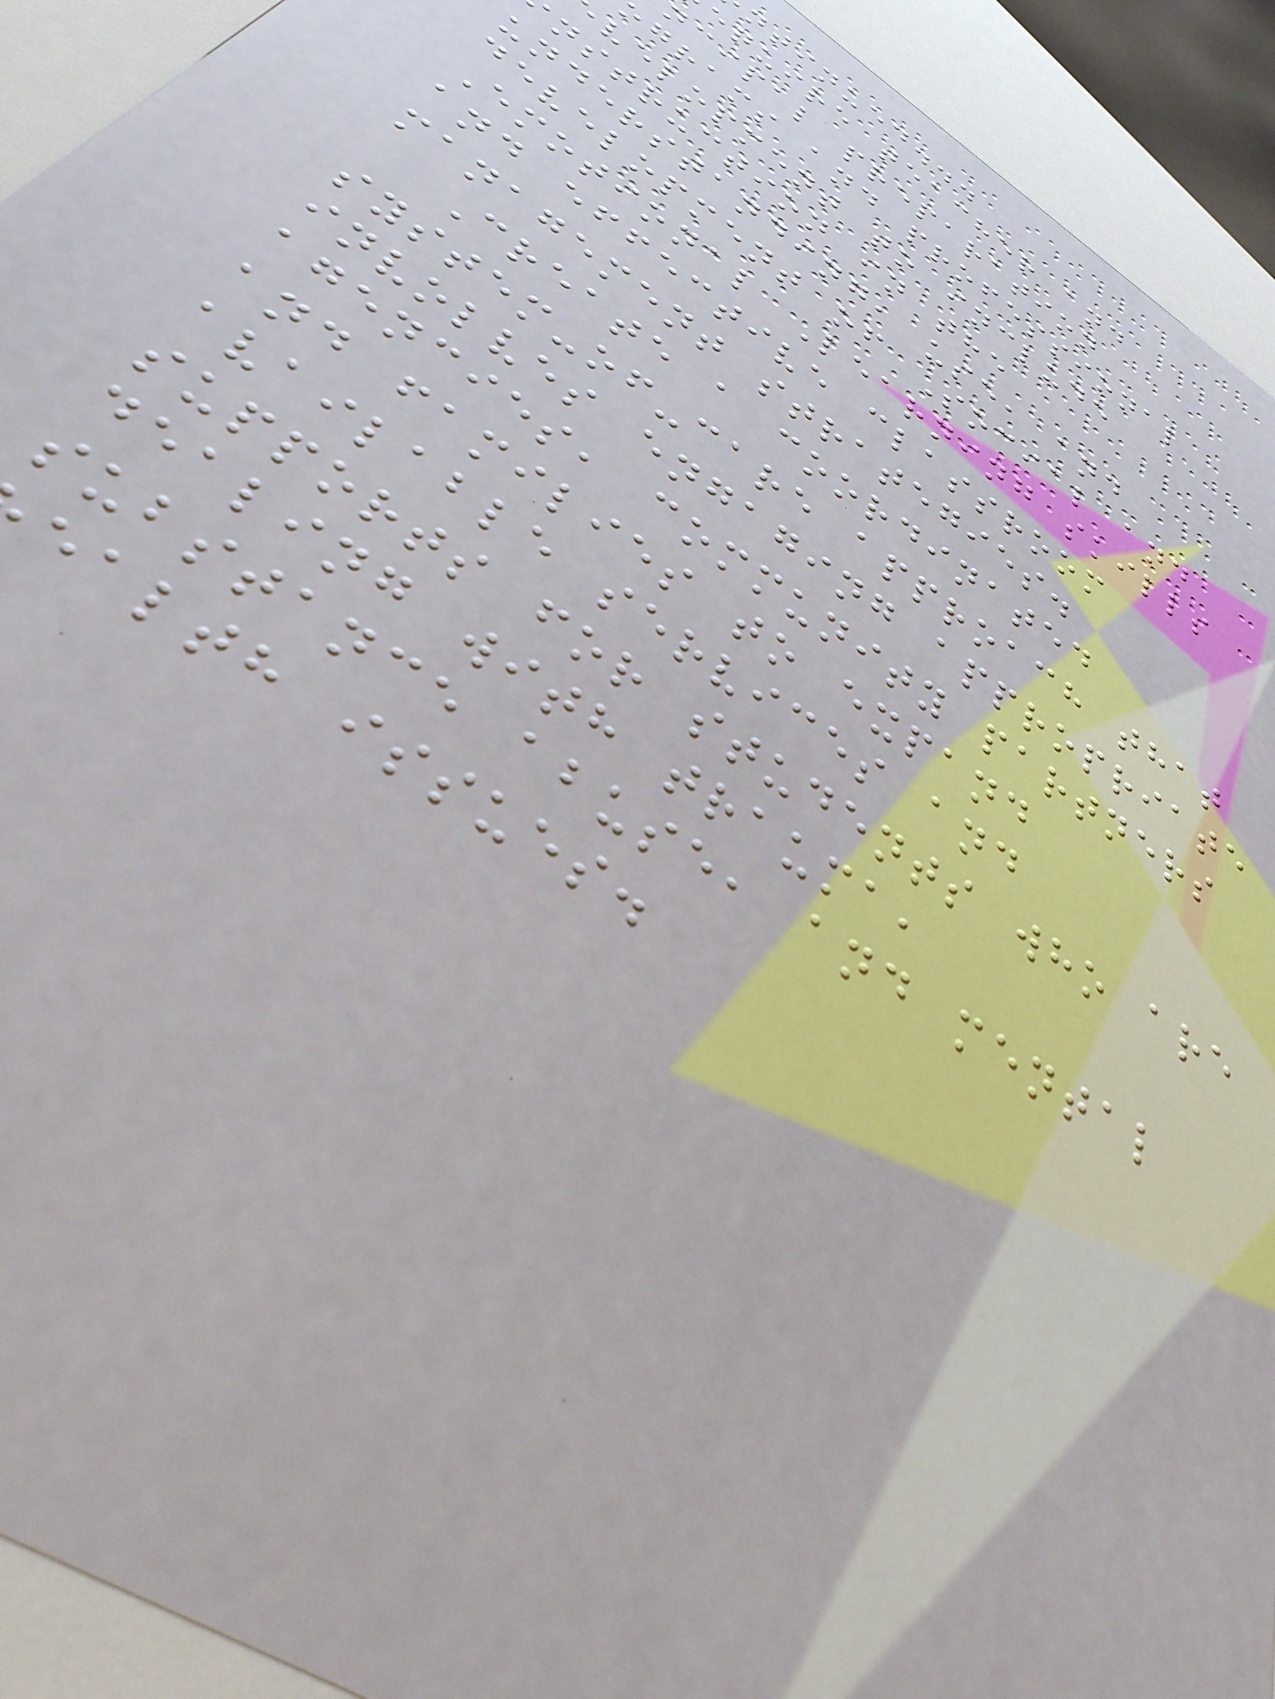ntinued...
equire teacher and
ncipal preparation
grams and professional
velopment to include
nstruction in the
understanding, use, and
development of Social and
Emotional Learning skills
and effective classroom
management strategies.
Create a coordinated
system-of-care approach that
involves engaging appropriate
agencies, community partners
and families to expand
available services and
supports for students who are
dealing with trauma,
substance abuse, and mental
ealth issues.
